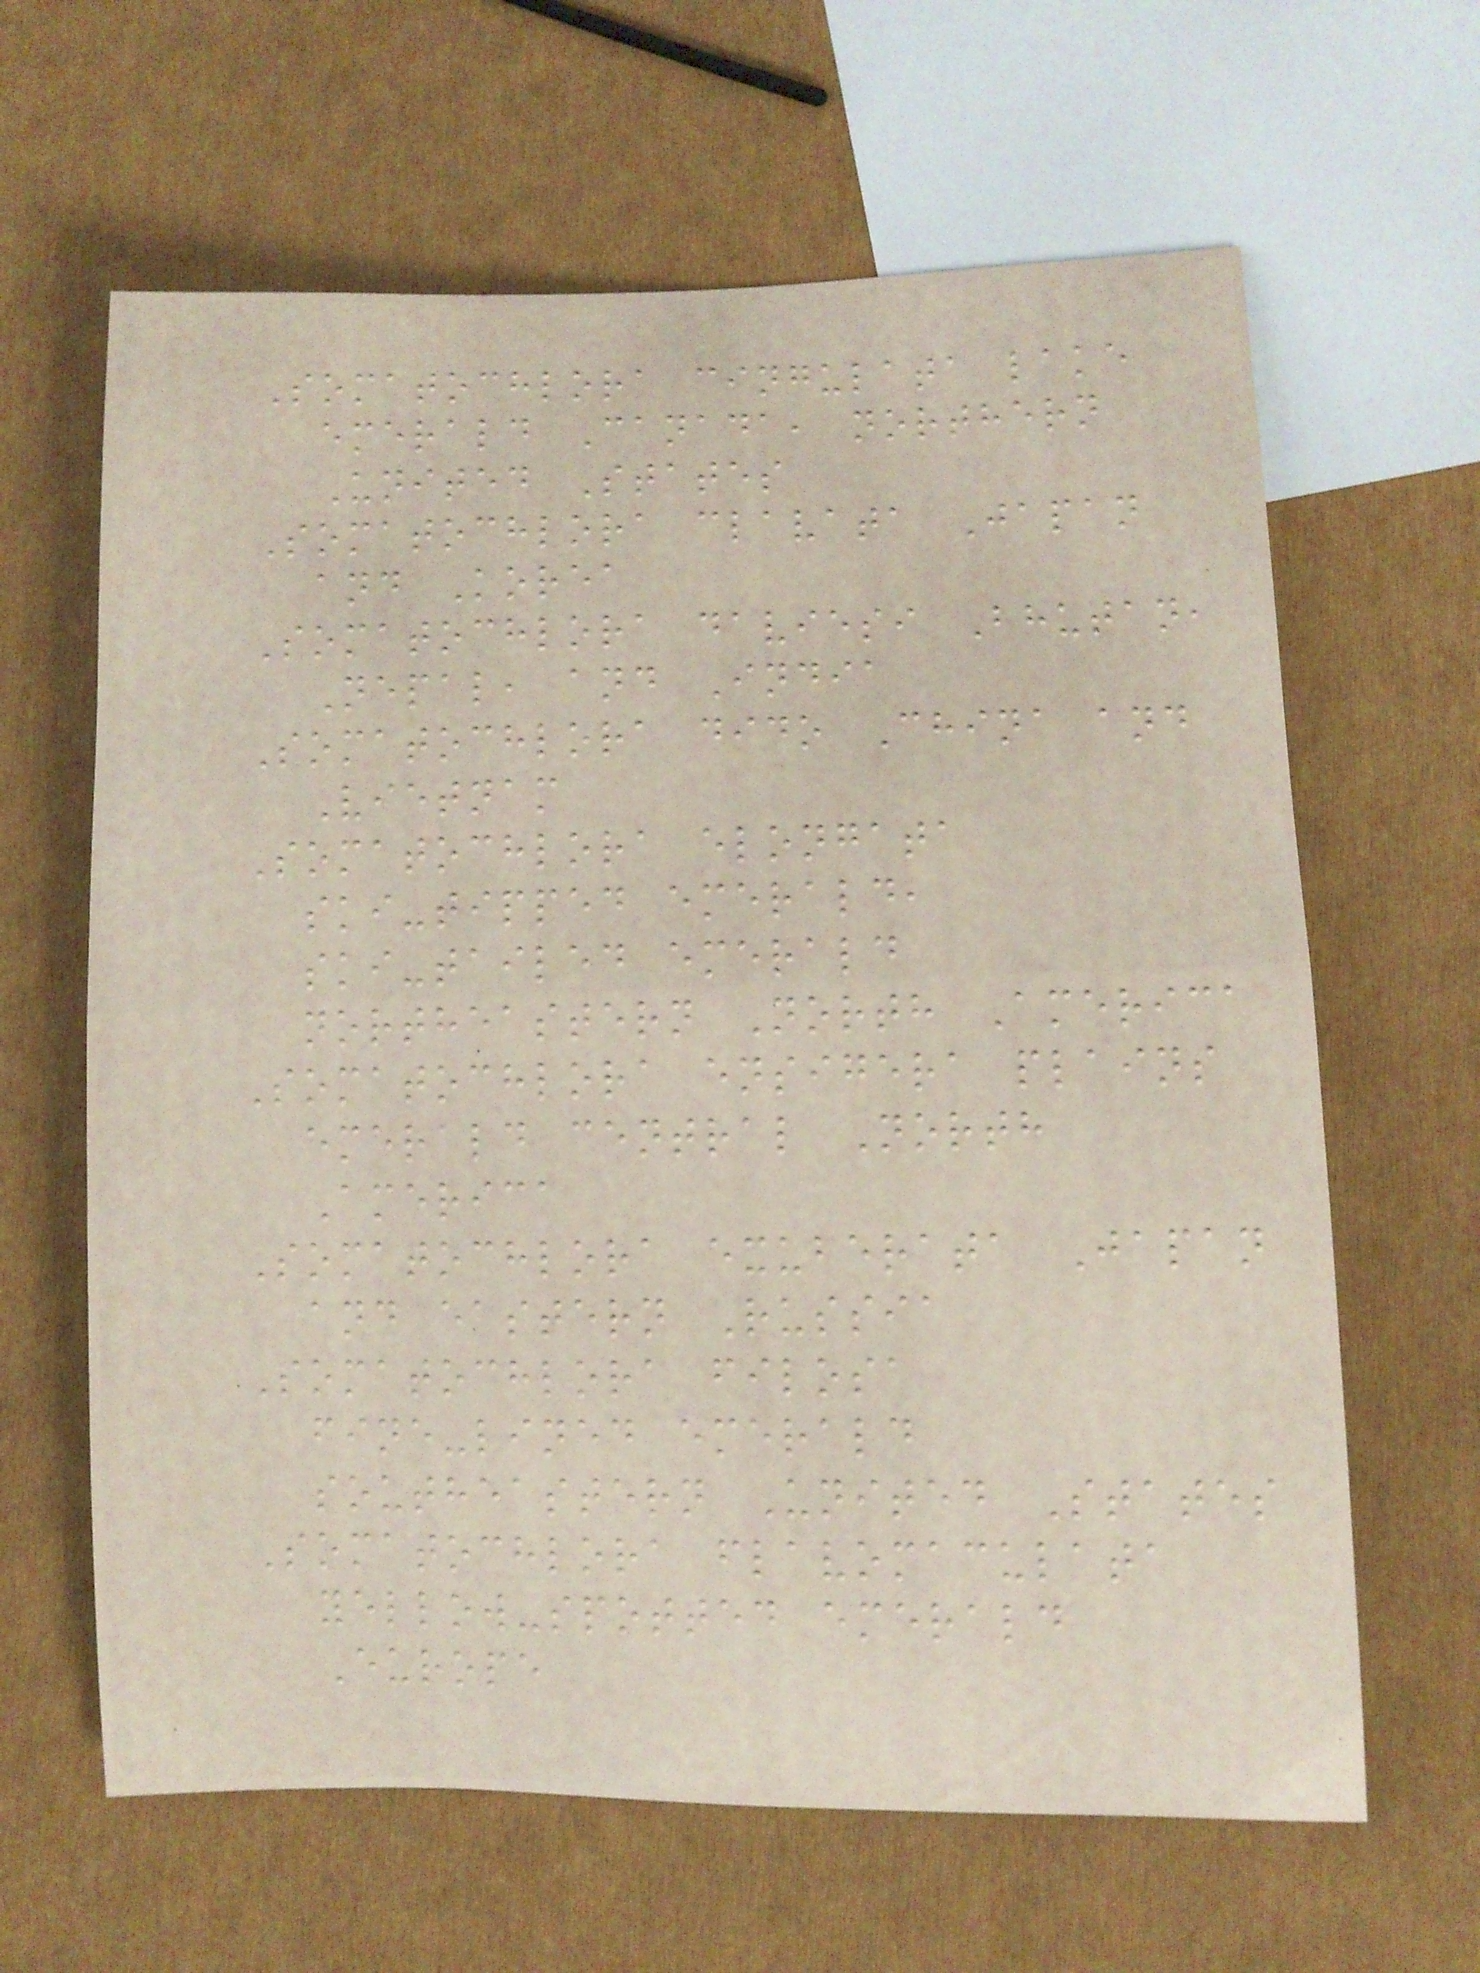Somatochlora cingulata lake
emerald Canada, northern
United States
Somatochlora clavata Japan
and Korea
Somatochlora daviesi Bhutan,
Nepal, and India
Somatochlora dido China and
Vietnam
Somatochlora elongata
ski-tipped emerald,
ski-tailed emerald
northeastern North America
Somatochlora ensigera plains
emerald central North
America
Somatochlora exuberata Japan
and eastern Russia
Somatochlora filosa
fine-lined emerald
southeastern United States
Somatochlora flavomaculata
yellow-spotted emerald
Europe
